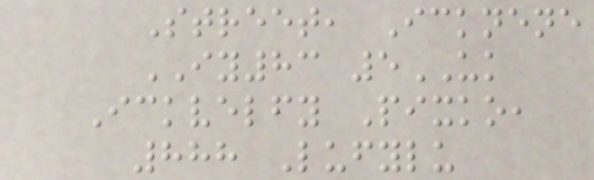Street, Icknene
IY83 5UK
Ickvelfy Pixko,
888 Lufylu
